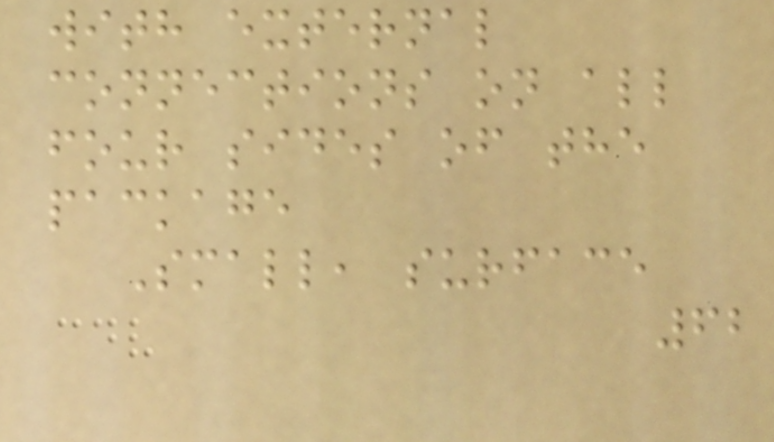with external
connections on all
four sides of the
package
Small, surface
62
